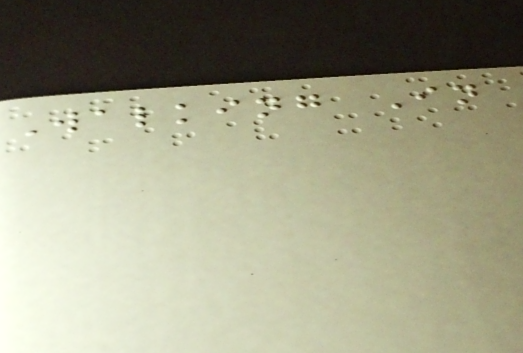Walking In
